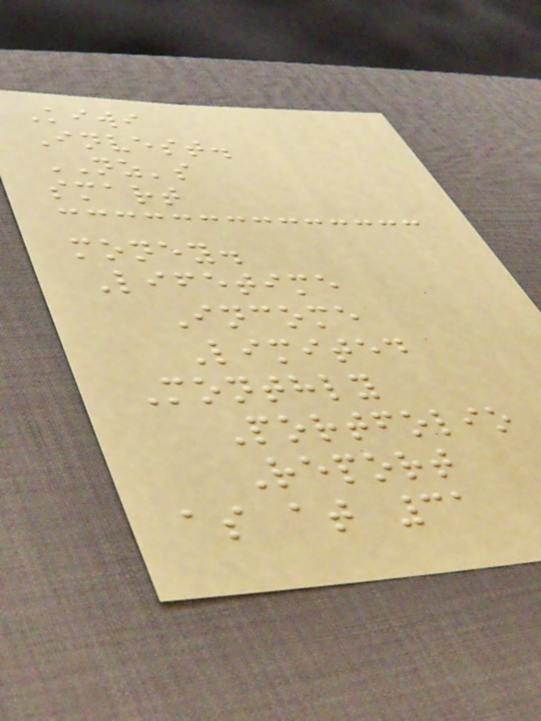Kiwi
Invest.
NZ's
smart
money.
Lifetime
Income
Limited
Monthly
Portfolio
Report
as at 31
